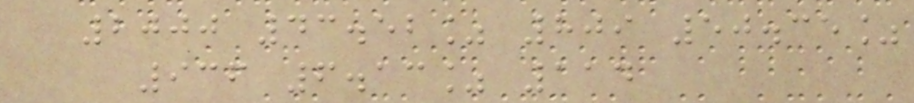2000 43.52% 809 50.35%
936 6.13% 114
